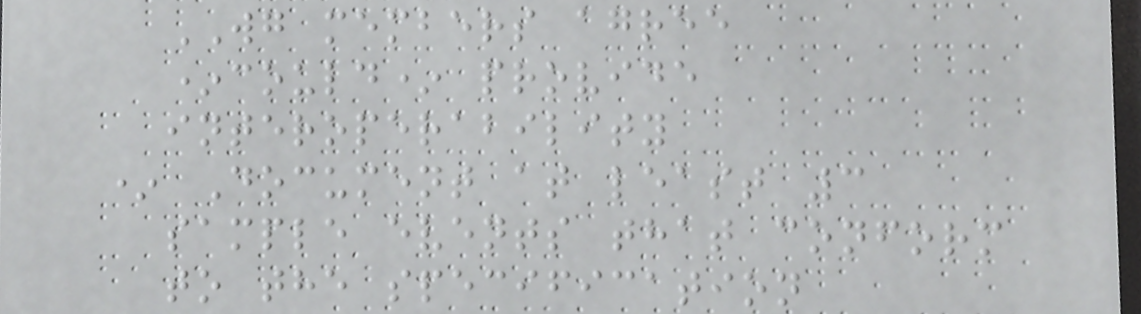WG members agree
*could* provide
interoperability
* Document at least 3
sample events that conform
to the specification
